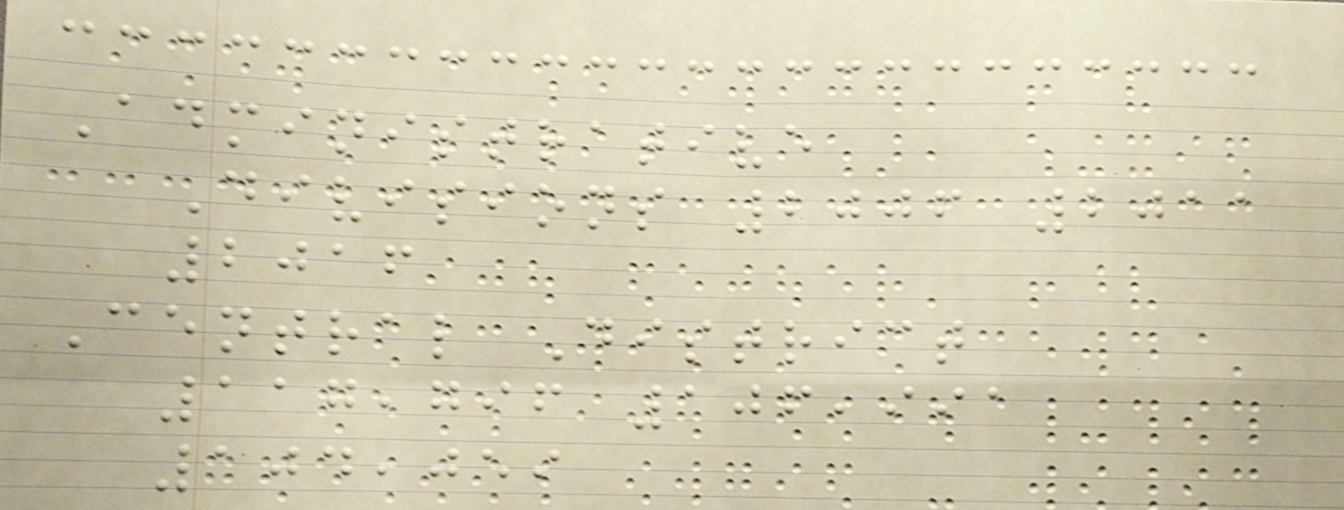Administrative
Divisions 2006 2011
2016
Central District
117,796 106,991
104,059
